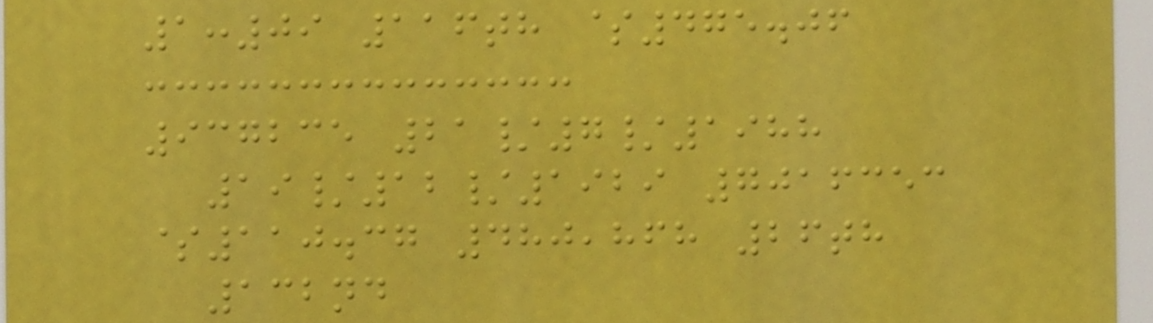1:09 116th $475.06
937235 21/7/1988
19/12/1929 7016353
$110.37 480,868 26th
132nd
